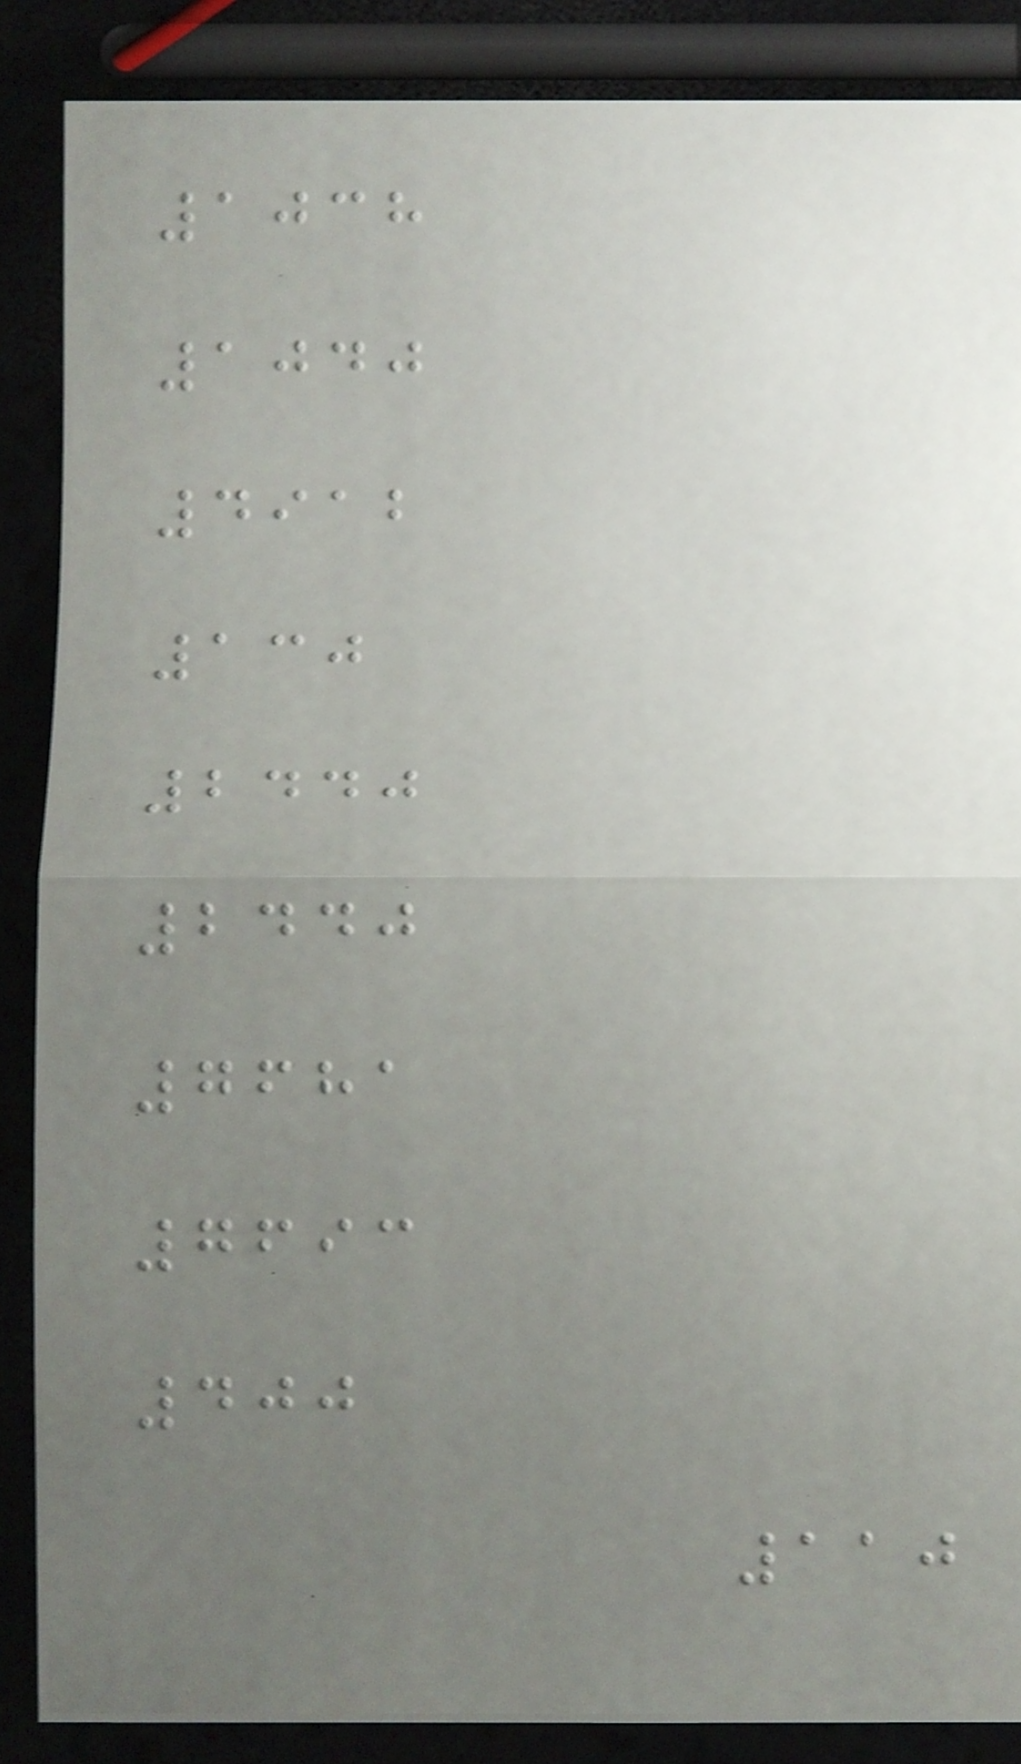1038
1040
4912
130
2440
2440
7681
7693
400
110
